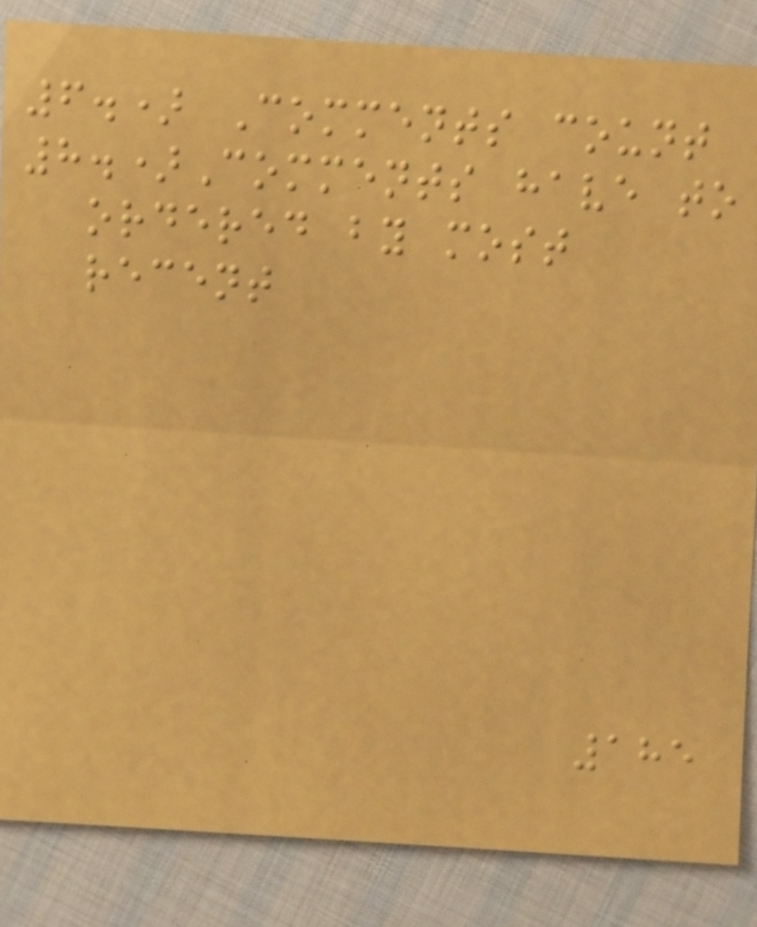6.) Comments count
8.)Comments have to
ordered by most
recent
185
